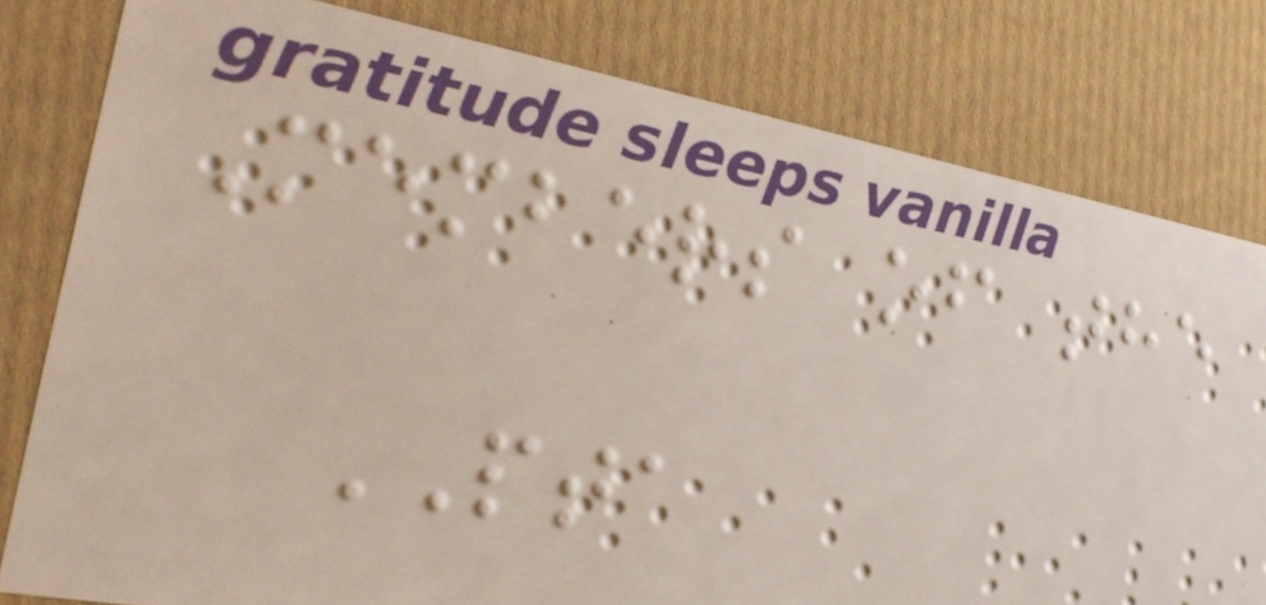Members of the
PTA
